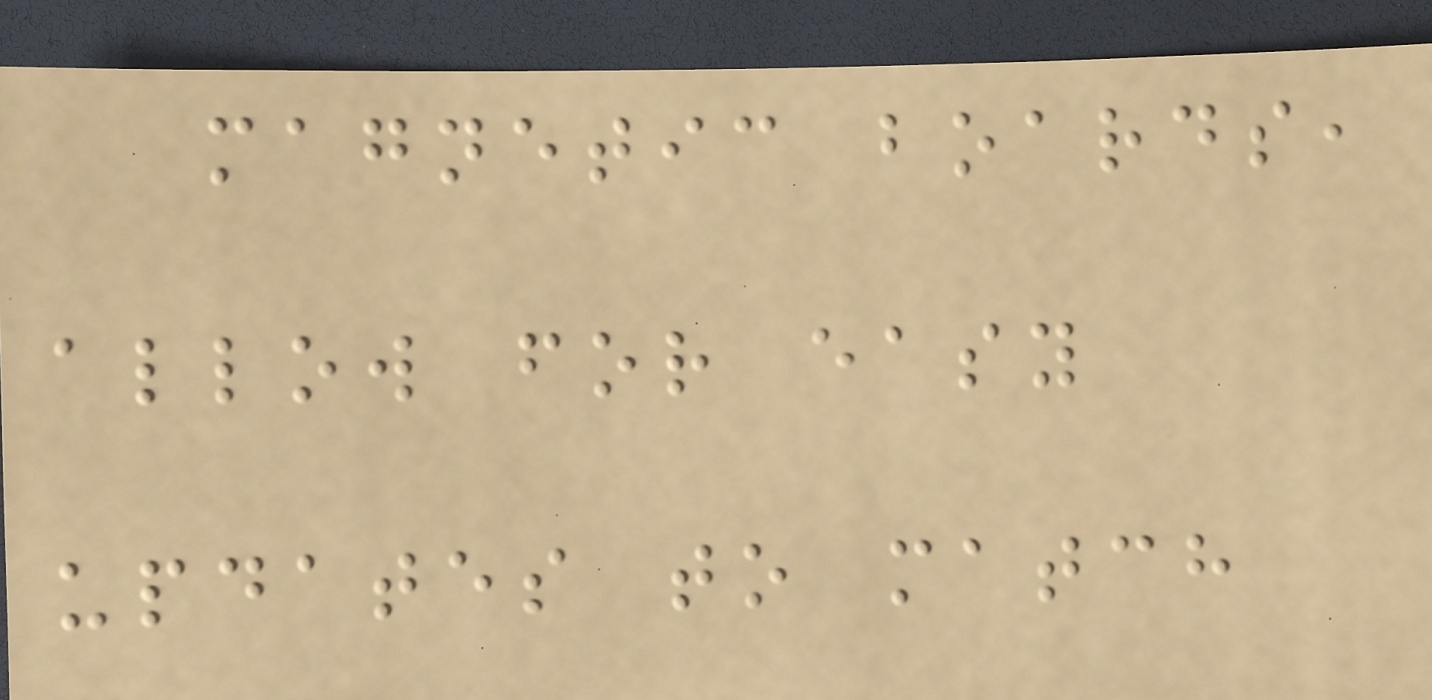magnetic boards,
allow for easy
updates to match
